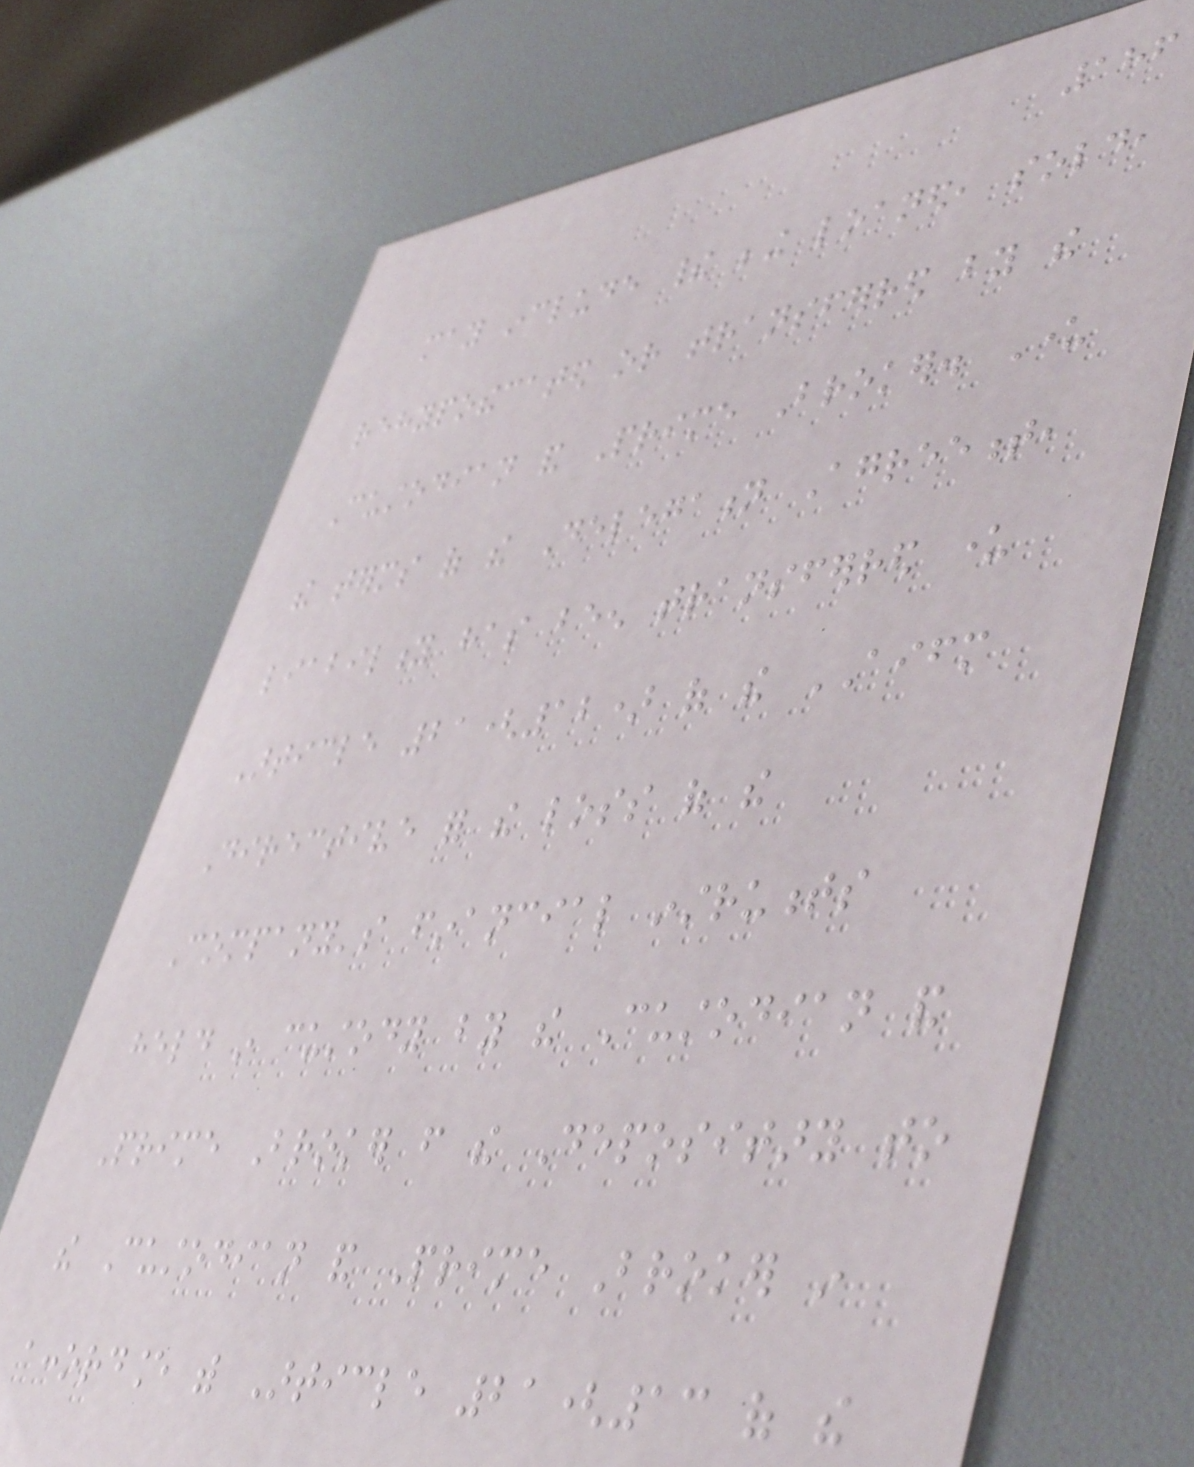186
may include their being loaned, sold,
rehypothecated or transferred by the
Custodian and Prime Broker. Under
the terms of the Delegation Agreement,
liability has been transferred under
Article 21(12) of the AIFM
Directive for the loss of the
Company's financial instruments
held in custody by the Custodian and
Prime Broker from the Depositary to
the Custodian and Prime Broker in
accordance with Article 21(13 of the
